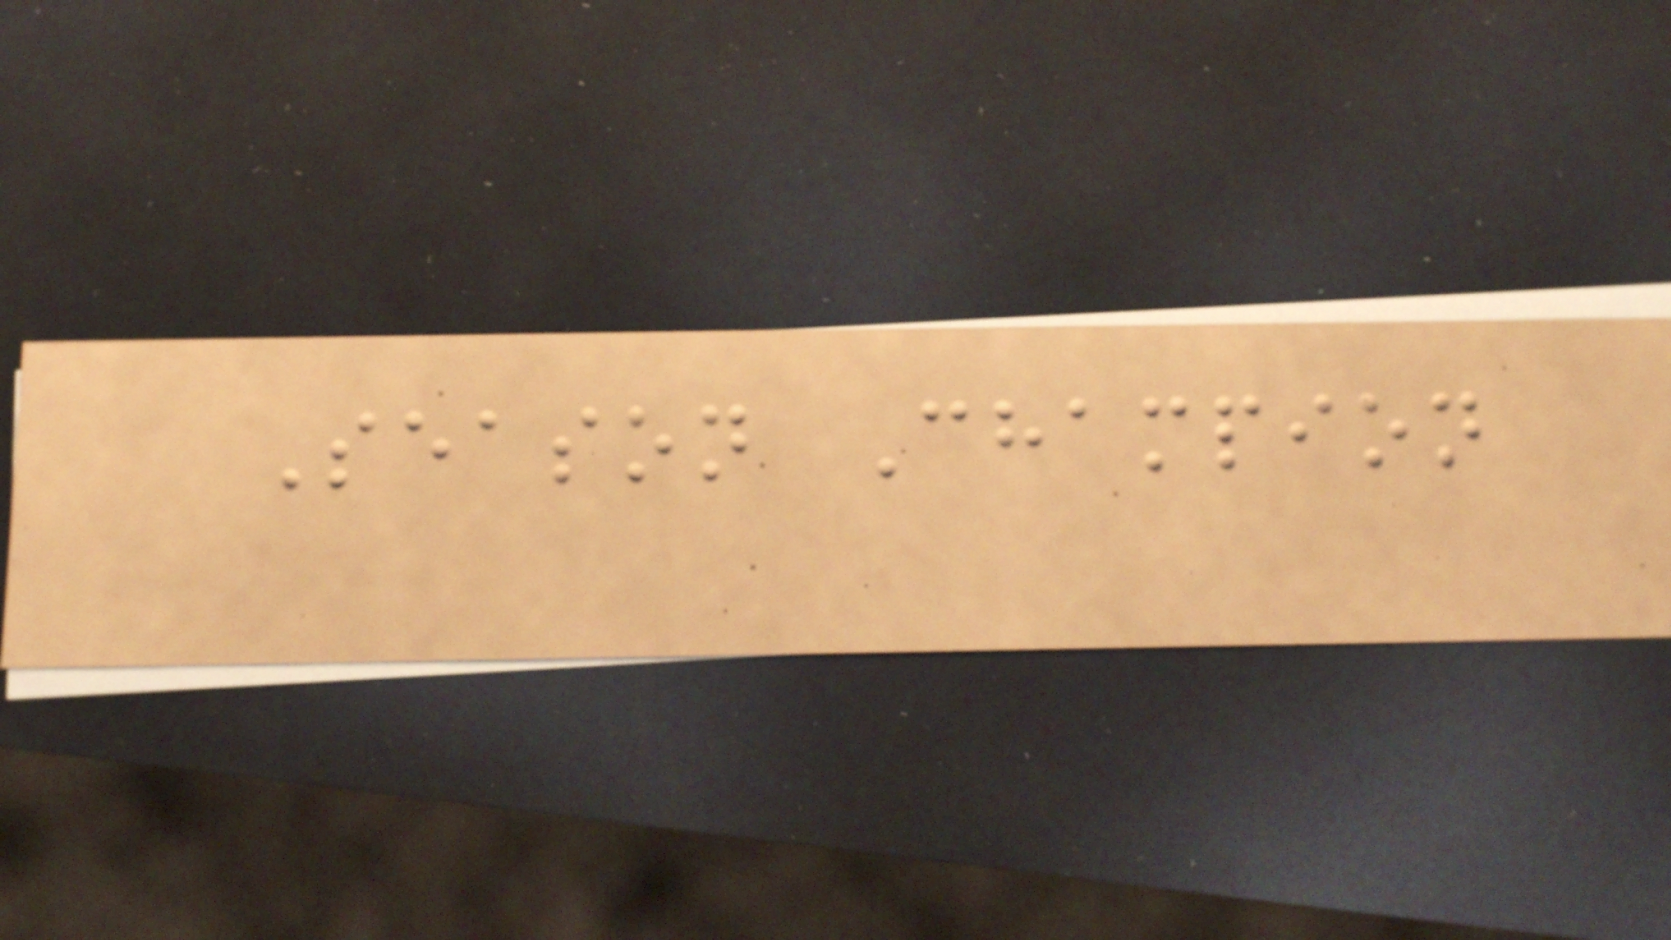Season Champion
